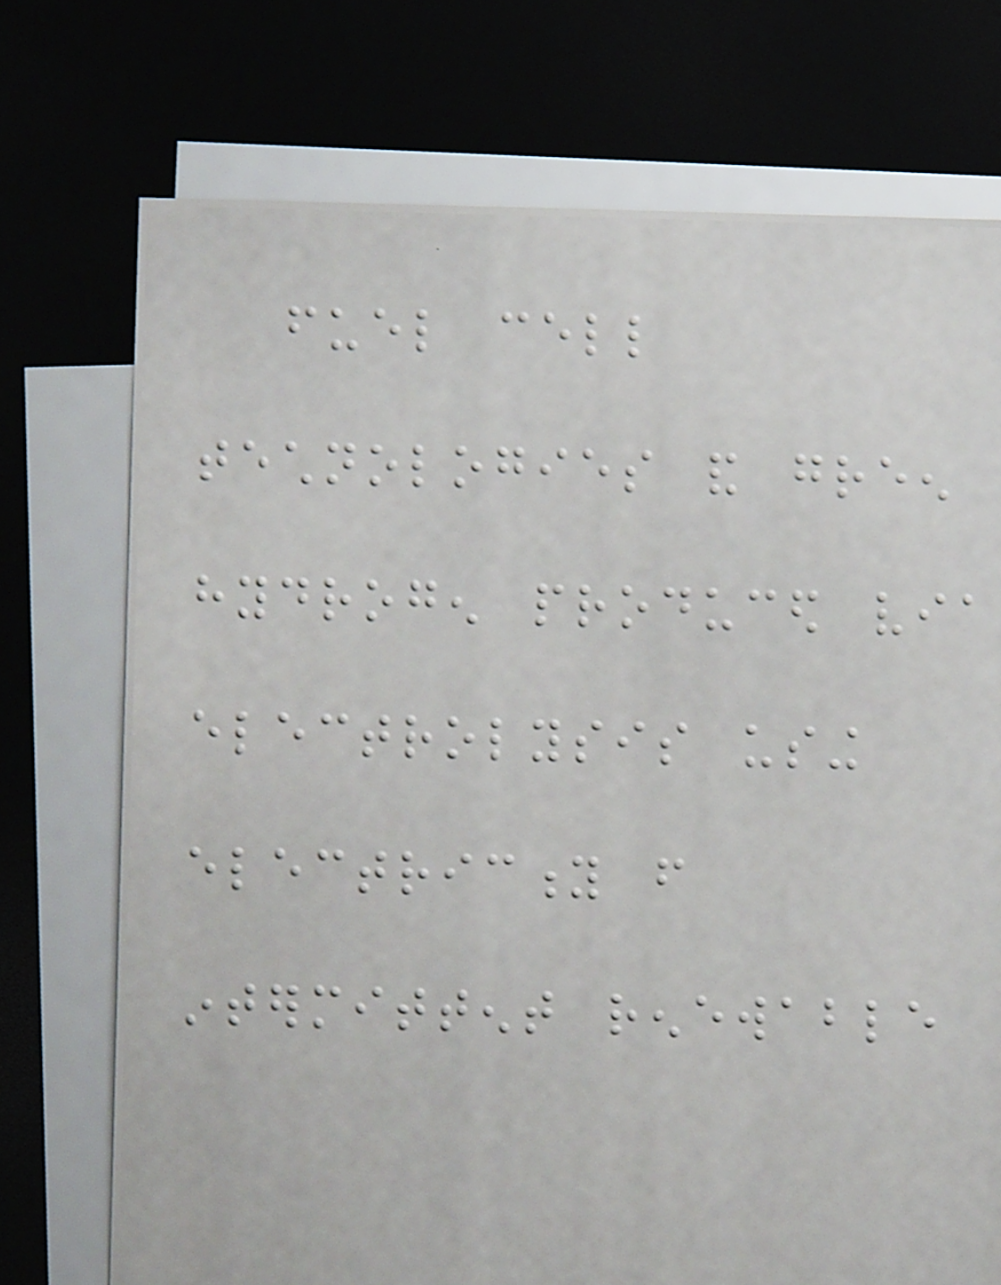fuel cell
technologies and green
hydrogen produced via
electrolysis using
electricity from
intermittent renewable
